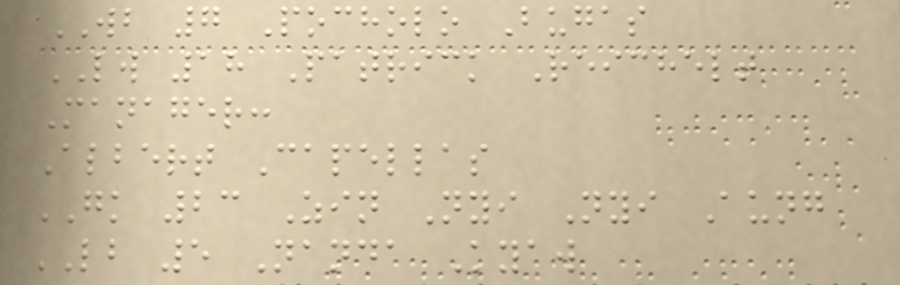WB 7 Pocholo Bugas
LW 18 Patrick Reichelt
Manager:
Albert Capellas
GK 23 Zin Nyi Nyi Aung
LB 5 Nanda Kyaw
